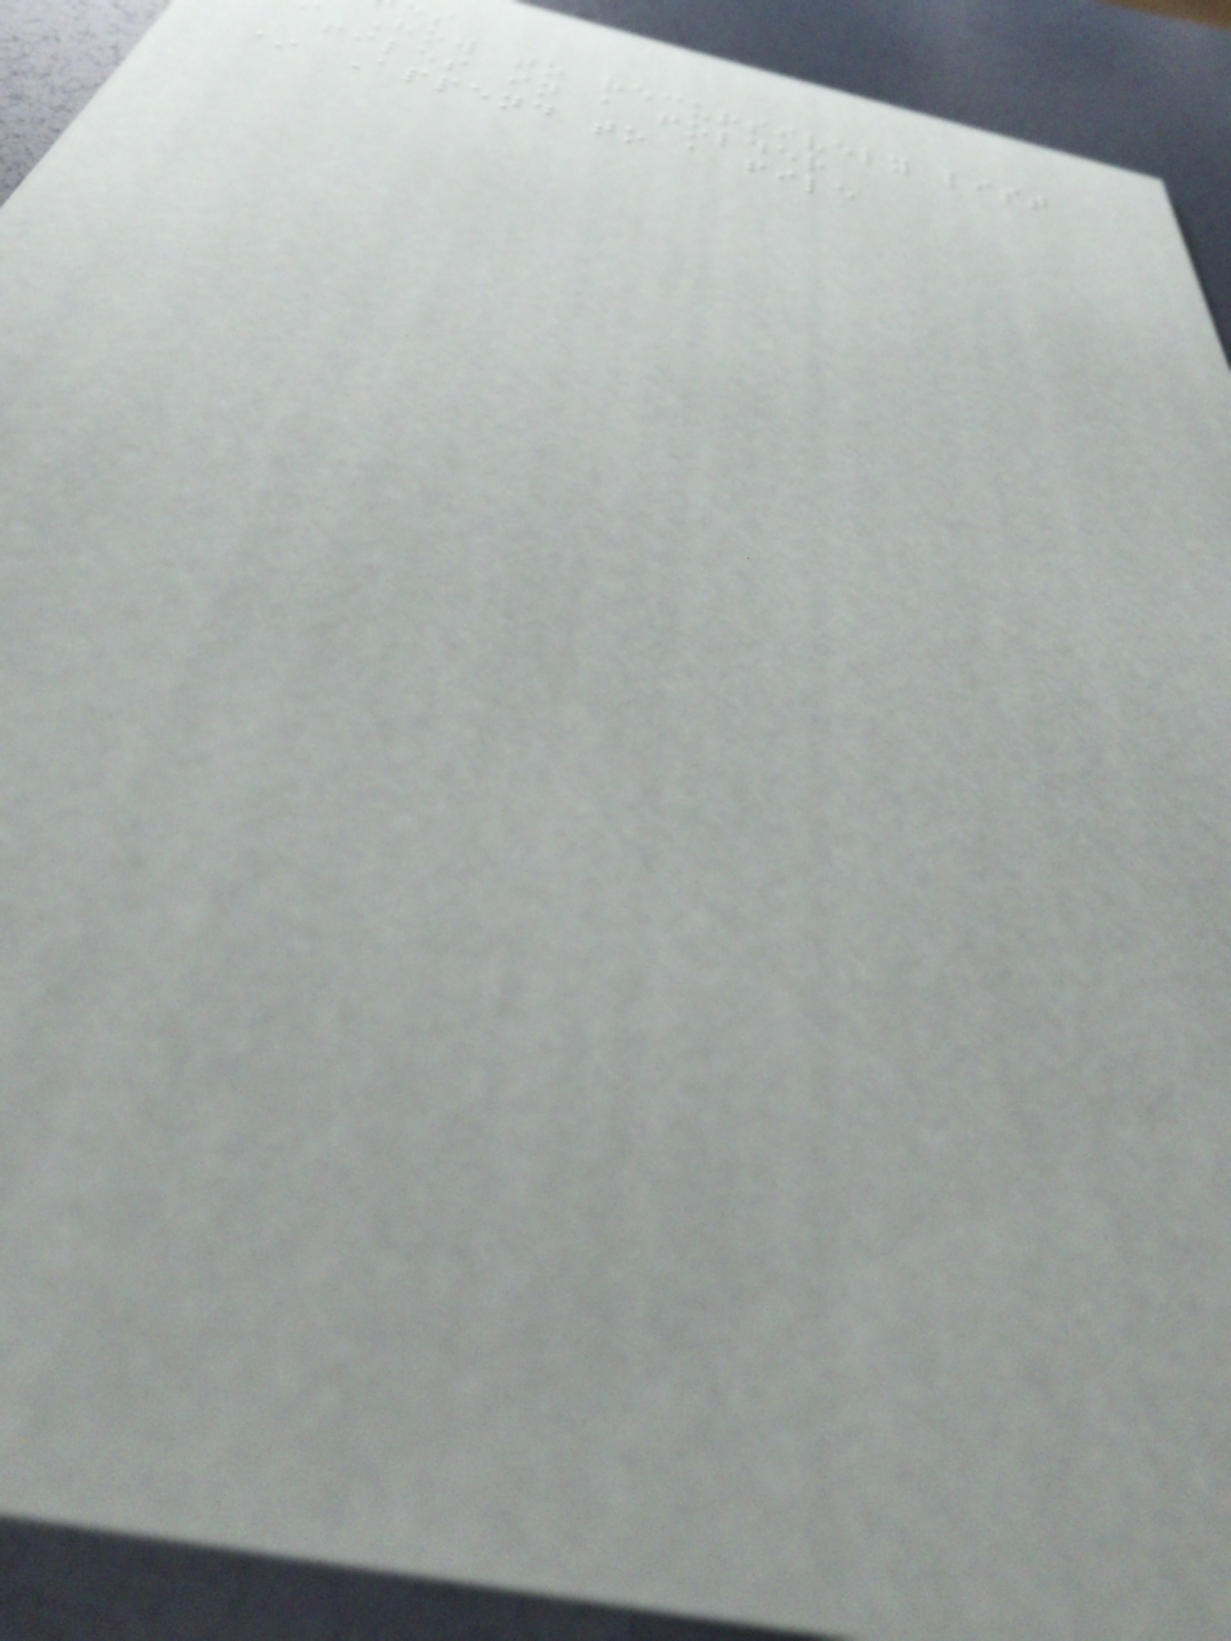How to recursively list
files in a folder
* Append to a file
